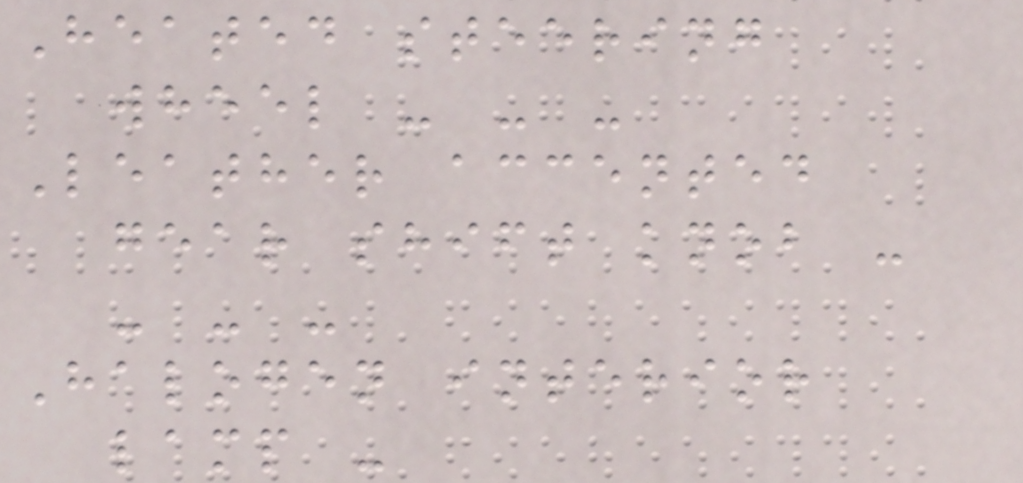Heated steering
wheel - - -
Leather accented
gear shift knob -
- - -
Halogen interior
lamp -
